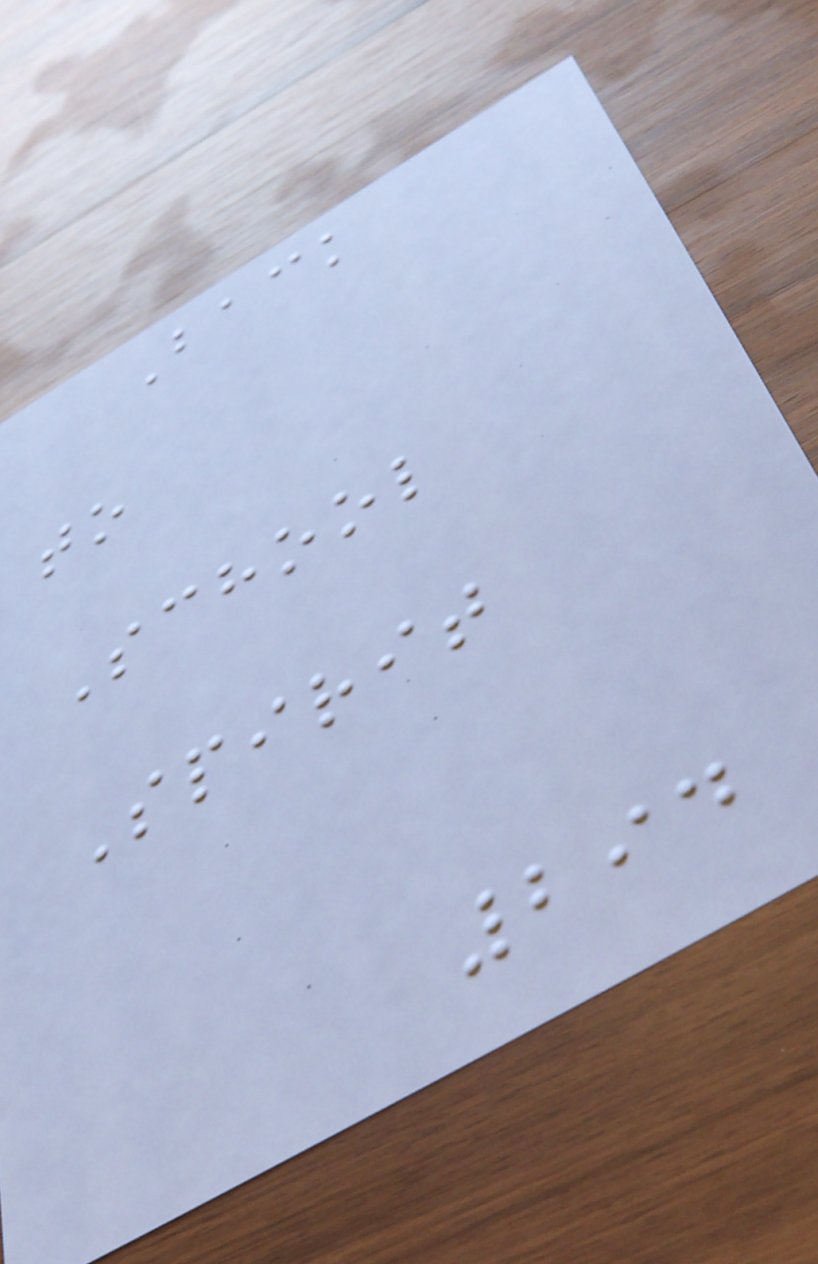Back
to
School
Spirit
294
